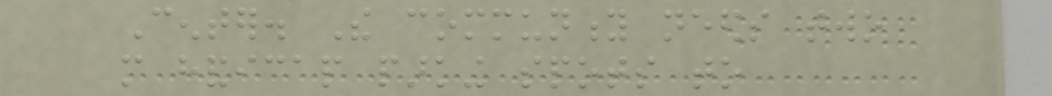Center. The community needs two
more handicap parking spots to
